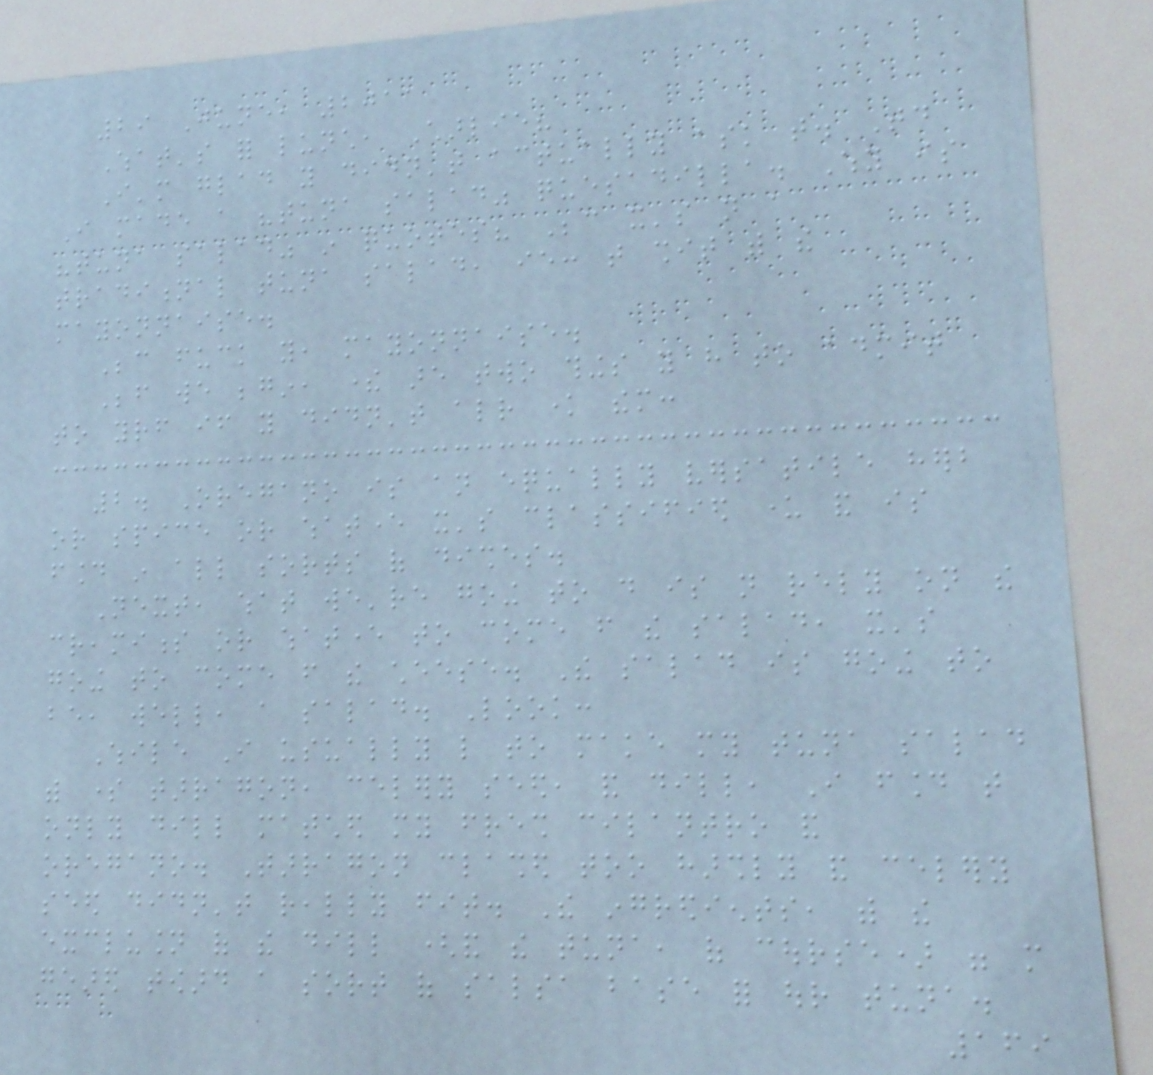29 June, 2011
What's for lunch, Charlie?
I'm glad you didn't actually ask that. Today
I made a "tuna salad" quesadilla. Why is
"tuna salad" in quotes? Because it's not a
traditional tuna salad, ie: that shit with the
mayonnaise.
Because fuck you, mayonnaise.
Before we begin, there are two things you have to admit
to yourself if you didn't already know them:
2. Oregano is an equally versatile herb
or spice or whatever it's classified under and is
found in all sorts of dishes.
Next, what we're going to do is not rely on the
creaminess or whatever to come from the salad, it's
going to come from the cheese. The salad is going to
be, well, a salad. Look:
While I usually like to make my tuna salad
with some tarragon, celery seed, and dill, I found that
only dill matched my fresh cilantro and
oregano. Tarragon clashed too harshly and celery
seed didn't really fit. The ingredients, with the
exclusion of the dill (and the tuna, of course) were more
geared toward a sort of salsa base for our tuna.
169
